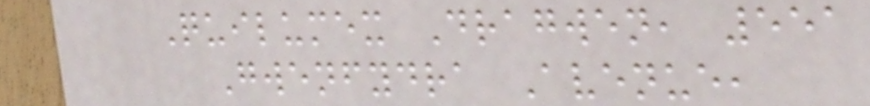Quilumex Dragwen, 551
Gwenfydra Avenue,
